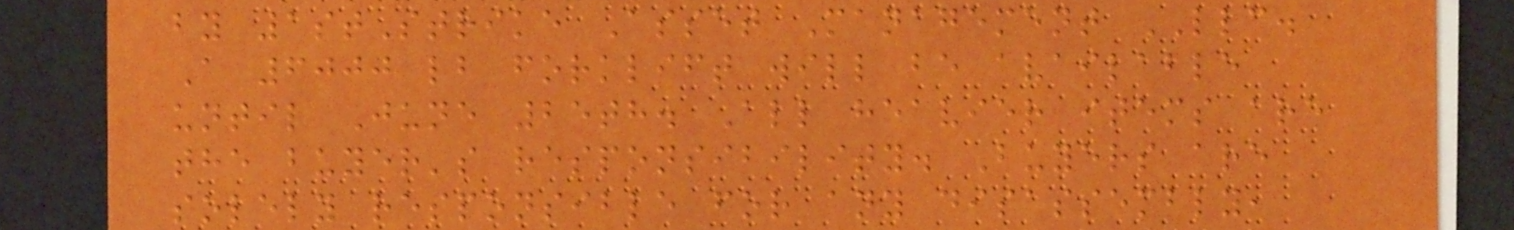by 1stStrike Asset Management LLC.
A 6000 lb forklift will be available
until June 25th. All heavier items are
the buyer's responsibility. Buyers are
solely responsible for any disassembly,
